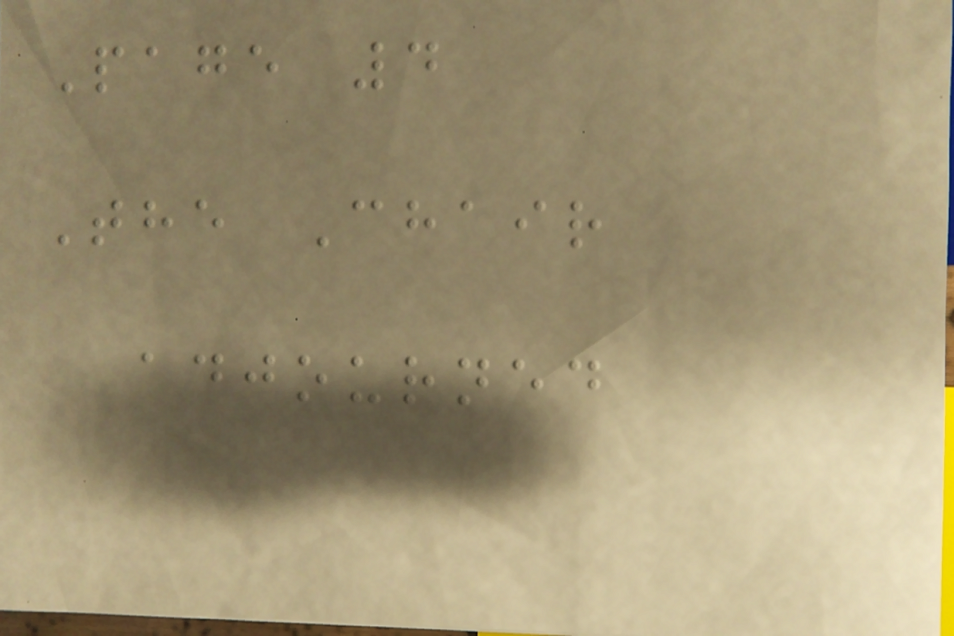Page 4
The Chair
adjourned
